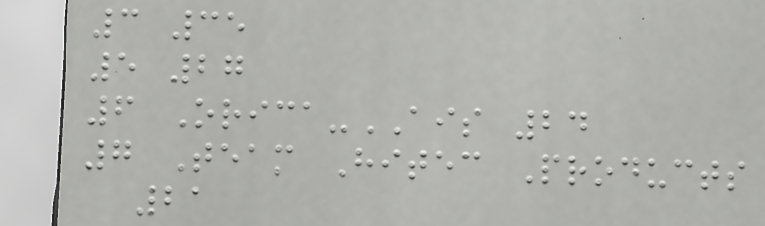3 35
5 27
6 Orica-AIS 24
7 Team Hitec Products
21
